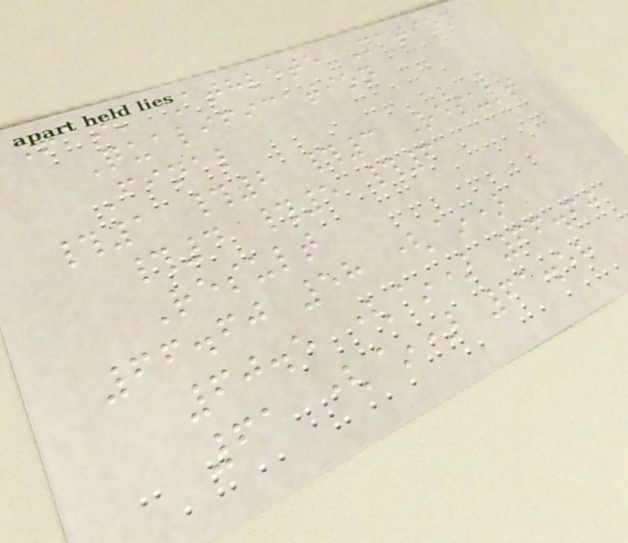Rank Athlete Nation
Qualification
Final
#1 #2 #3 Result
#4 #5 #6
Result
66.60 58 (~)
60.5 (~) 66.60
61 (~) 61.58
